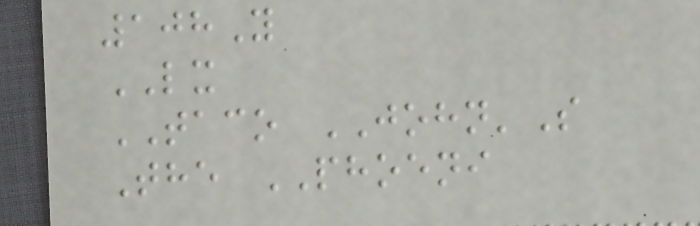108Y
LX
TACO JOHN'S
The PHOENI
